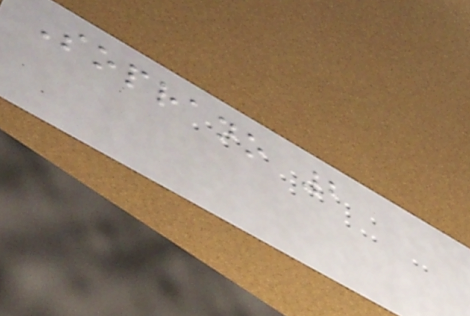Soprano 2
